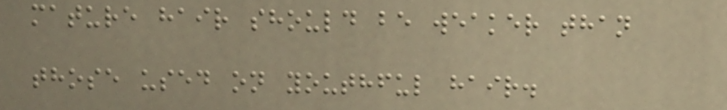mature hair should be weaker than
those used on youthful hair.
